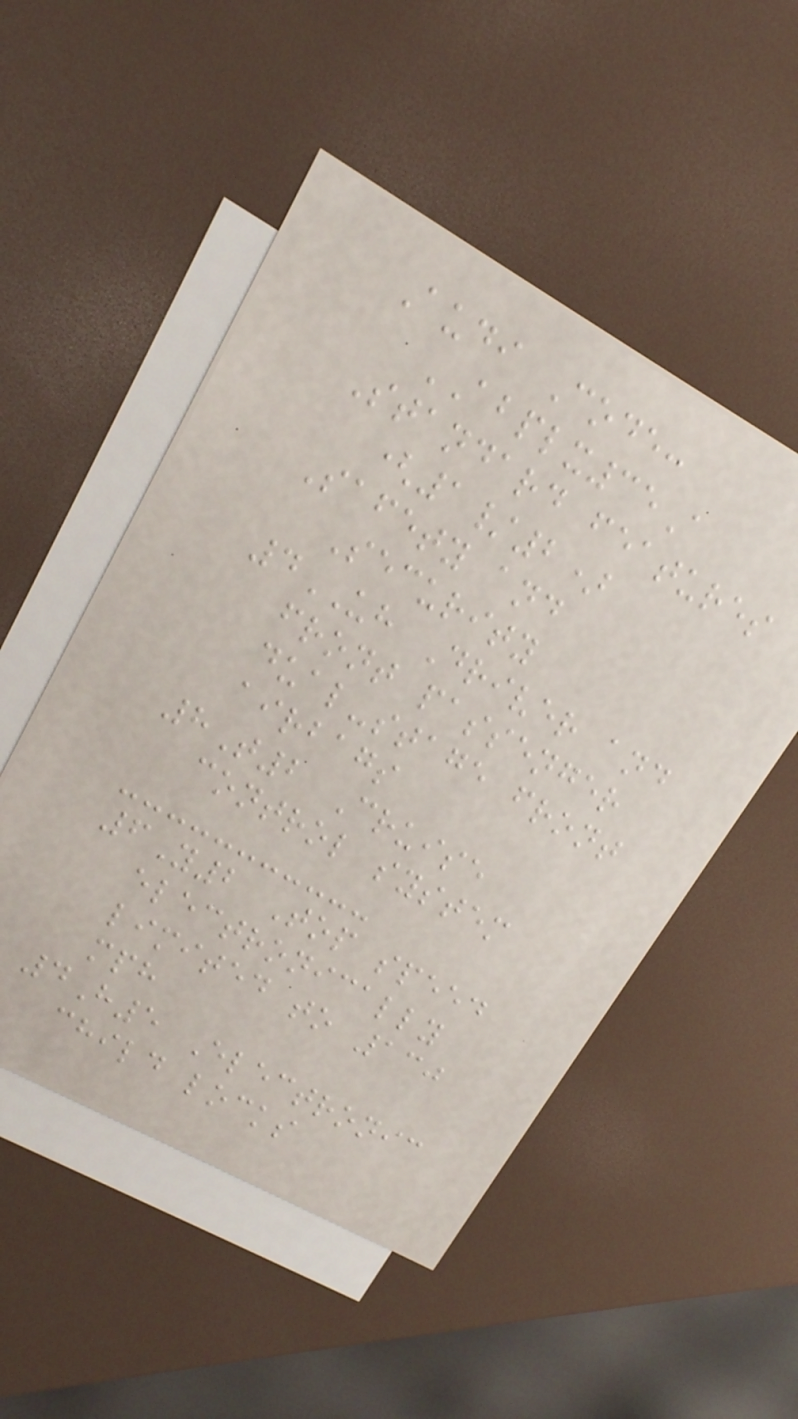Audi Code:
ABPLX35A
Standard features
(1/2)
Safety and
Security
4UH Driver and
front passenger
dual-stage front
airbags
8T2 Cruise
control system
6Y2 Top speed
electronically
limited to 130
mph
4H5 Electronic
child locks
